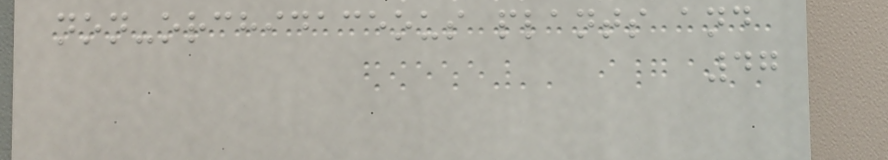non-orchidaceous plants and
47
